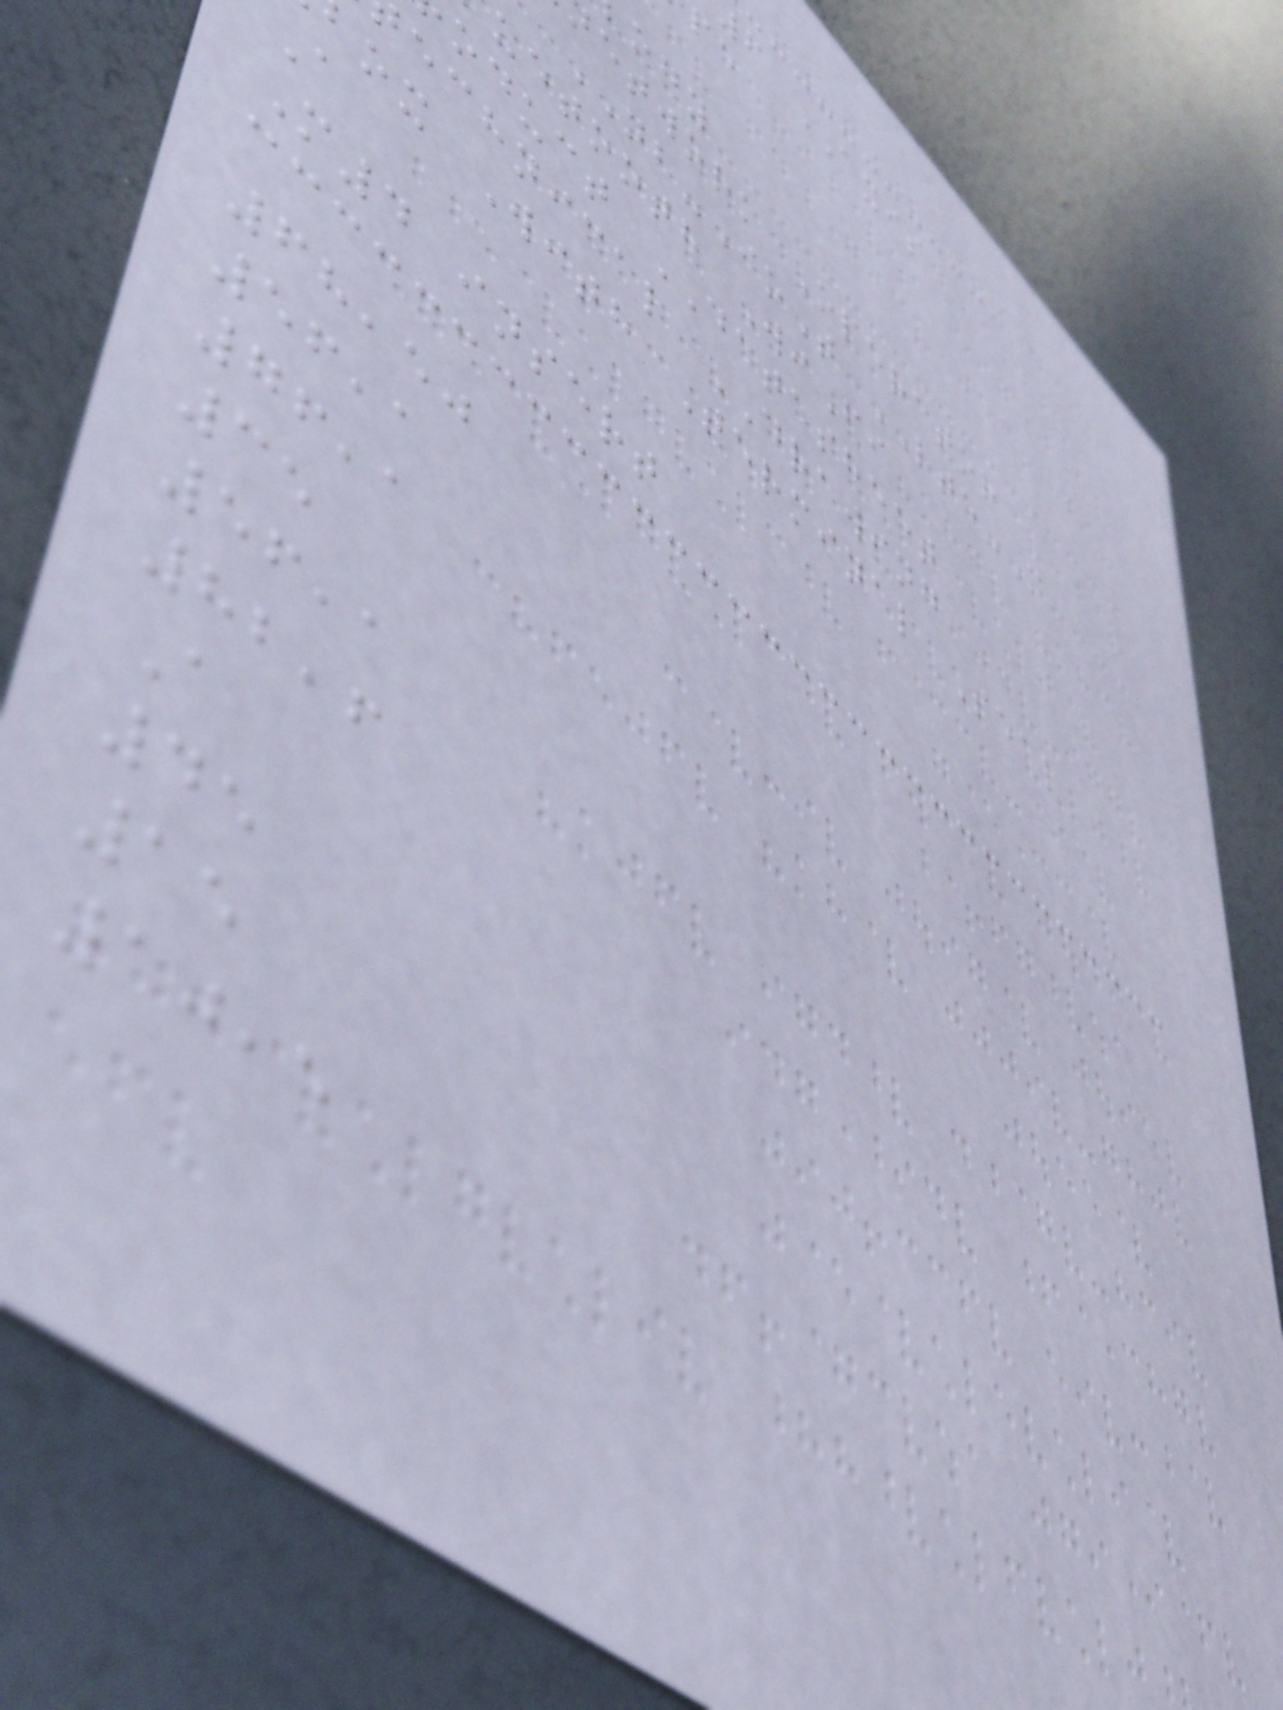f AXIS
etwork Operator
NB-IoT LTE-M
uetooth WiFi
oduct DATASHEET
echnical DRAWING
ox With Terminal Seal
A
M4 insert
68,50
56,1
76,1
35
56,1
82,6
A
45
15
10,5
